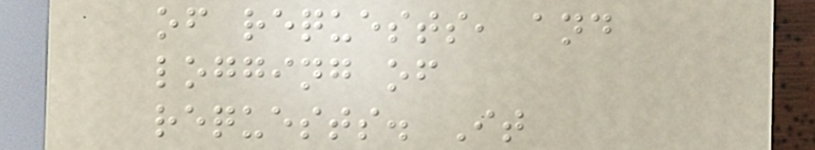of requests, and
logging of
requests. It
